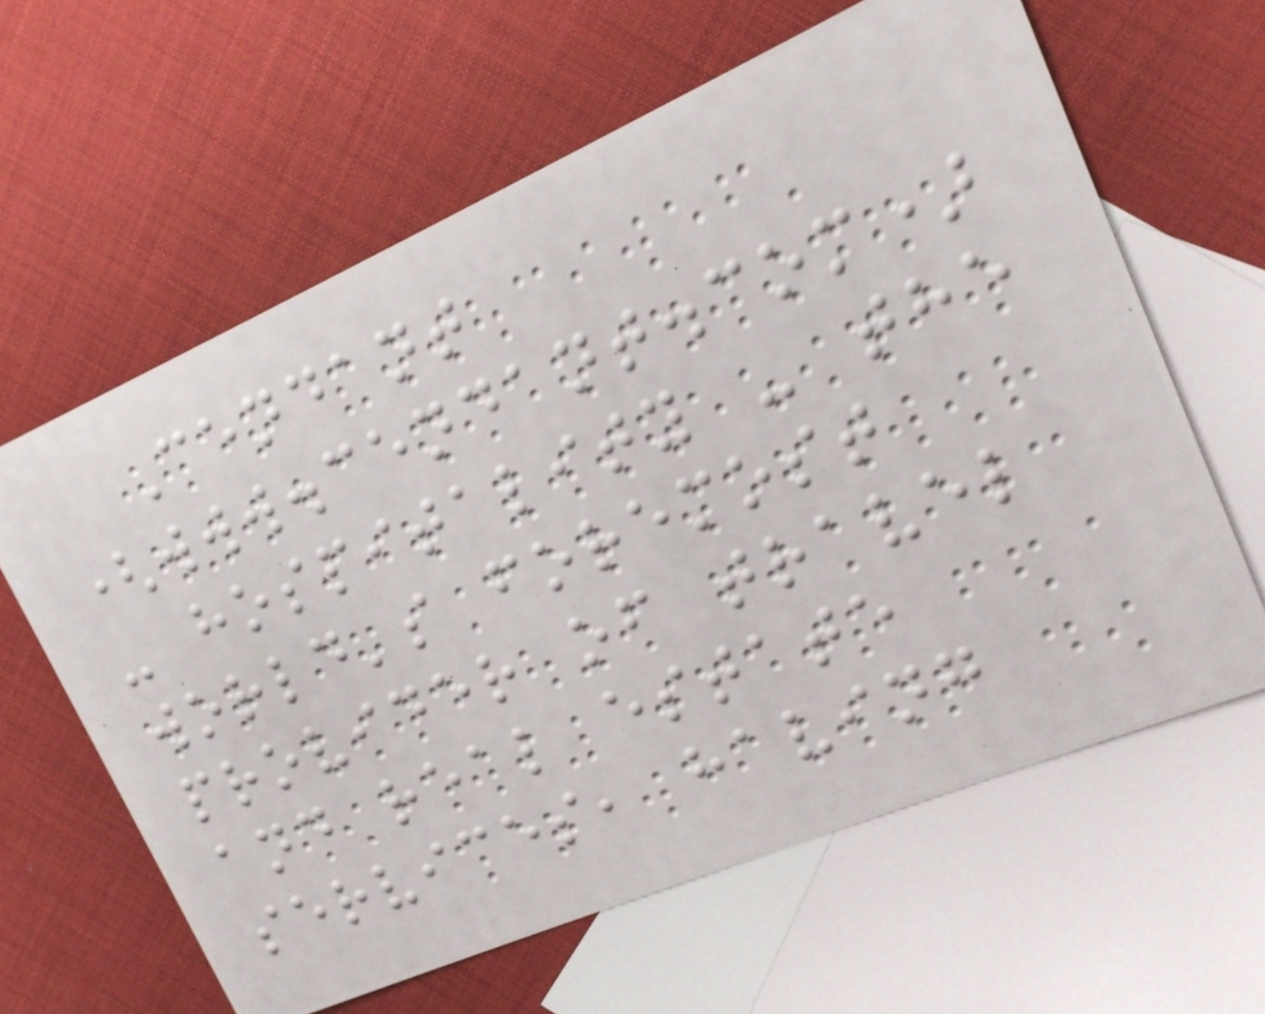Cendant
(www.cendant.com)
- hospitality - the
world's foremost
provider of travel
and real estate
services, having
